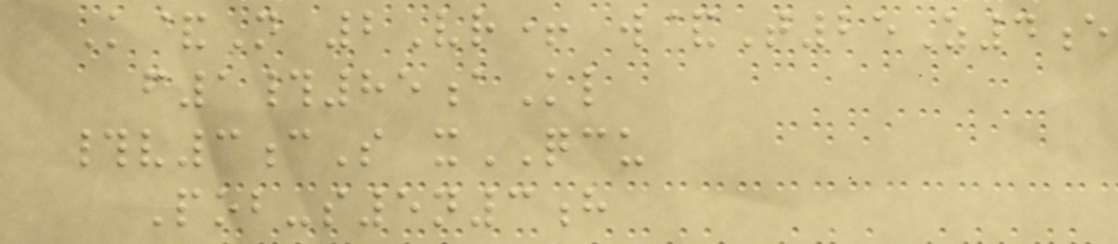K&N 2Vr+ w&T25Z4e
f1#85aKl
#v3cS xQCU
Pob-s5n3h
